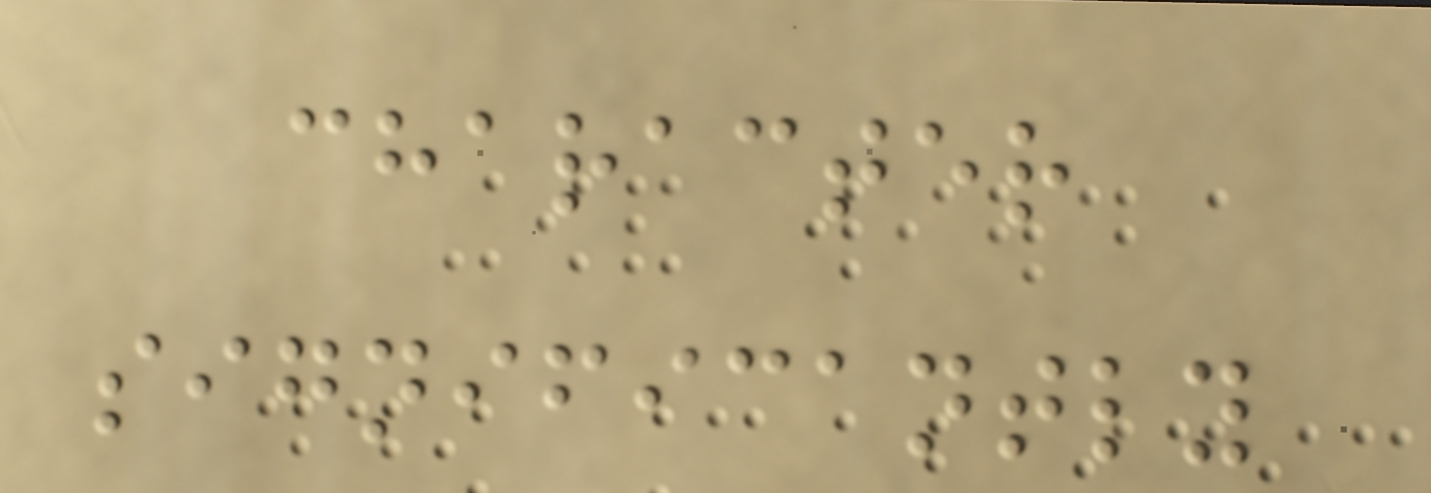character
significantly
